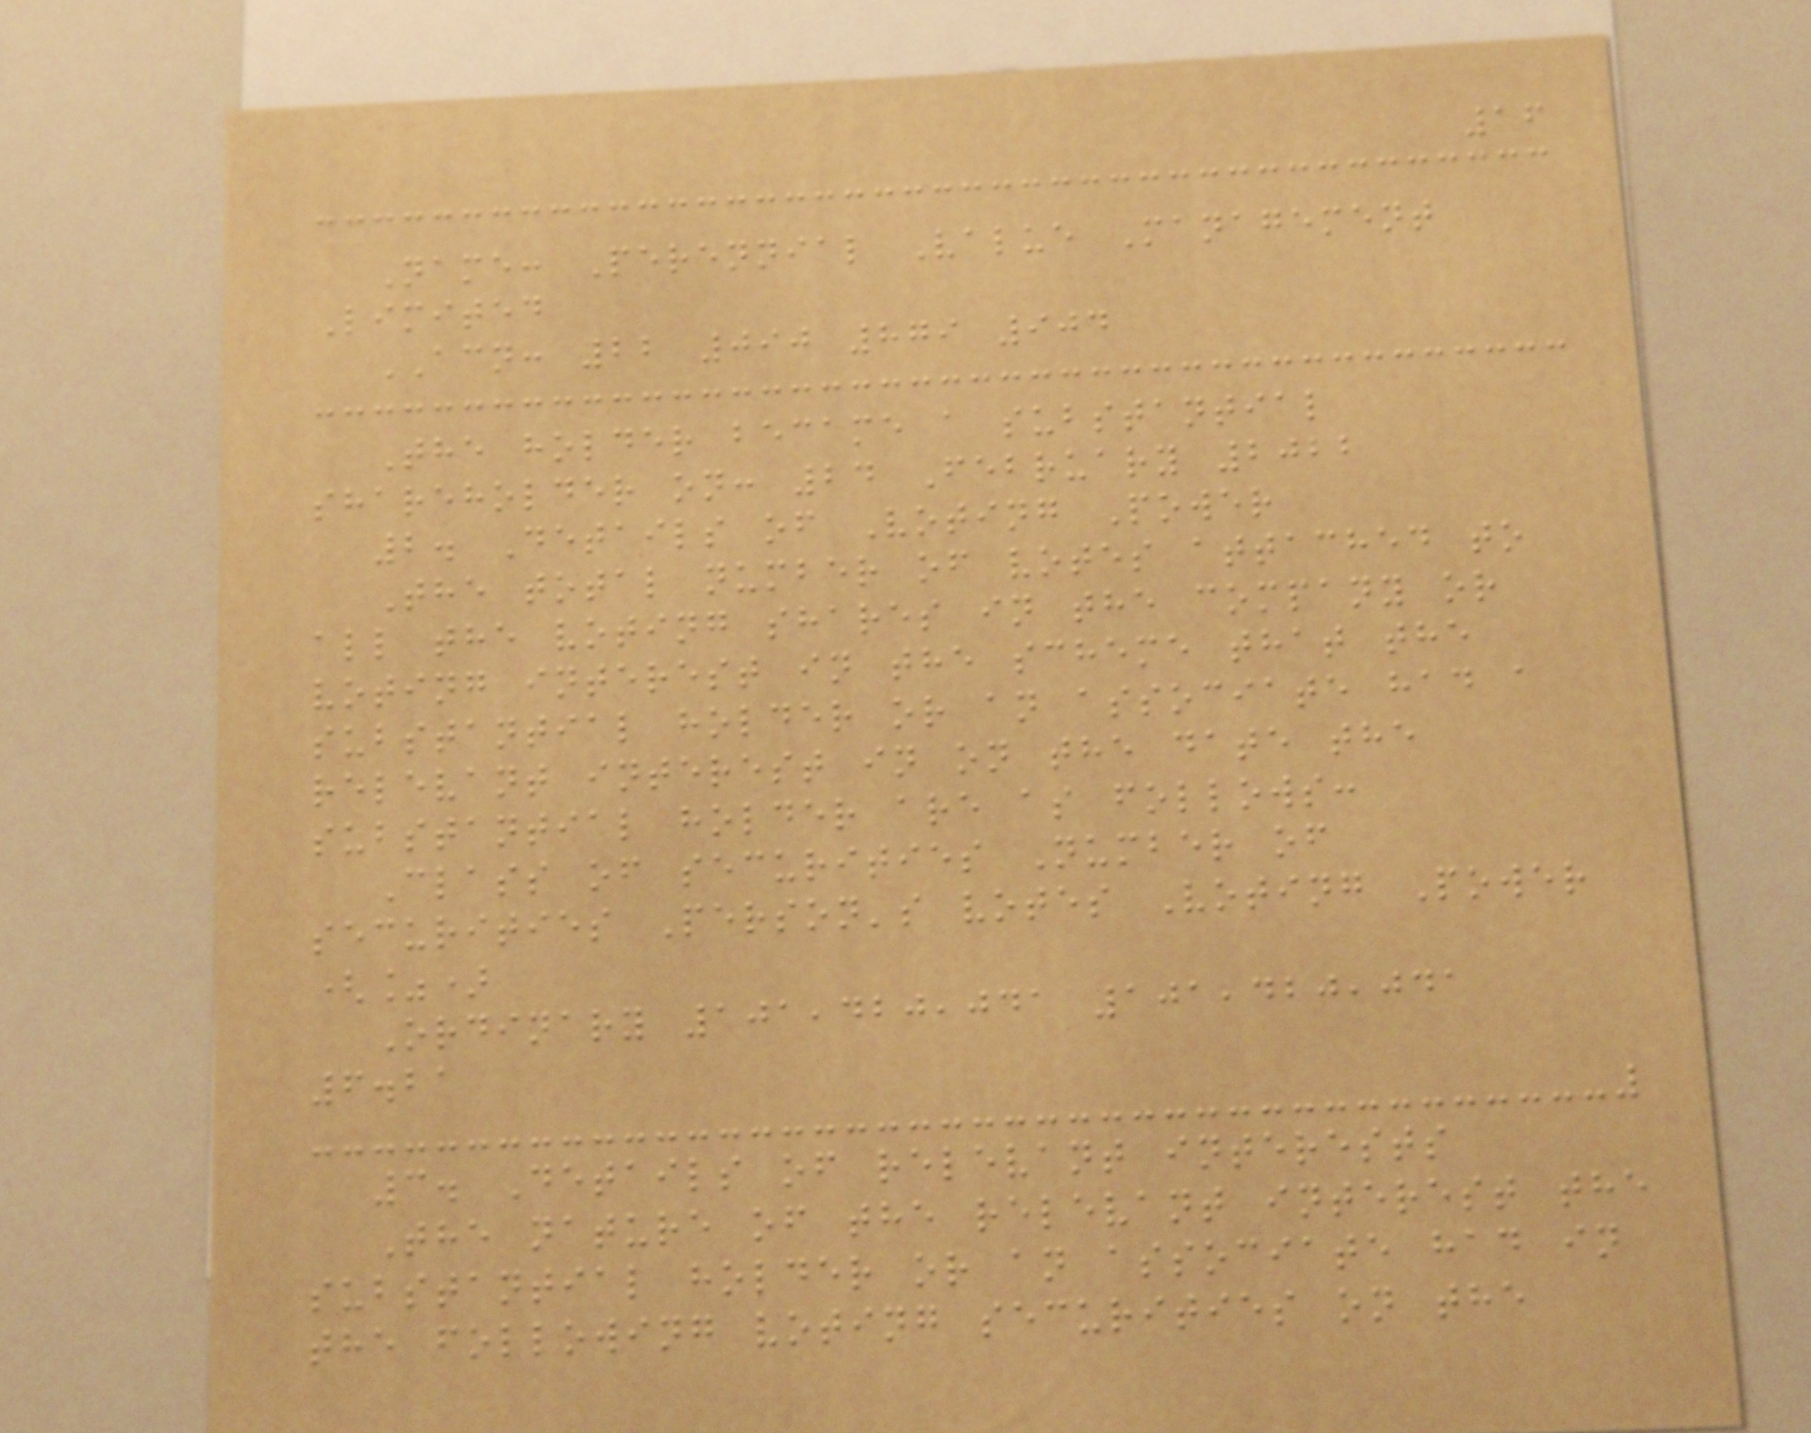16
Name: Perennial Value Management
Limited
ACN: 22 090 879 904
The holder became a substantial
shareholder on: 24 February 2022
2. Details of Voting Power
The total number of votes attached to
all the voting shares in the company or
voting interest in the scheme that the
substantial holder or an associate had a
relevant interest in on the date the
substantial holder are as follows:
Class of securities Number of
securities Person's votes Voting Power
(%)
Ordinary 101,420,041 101,420,041
6.21
3. Details of relevant interests
The nature of the relevant interest the
substantial holder or an associate had in
the following voting securities on the
